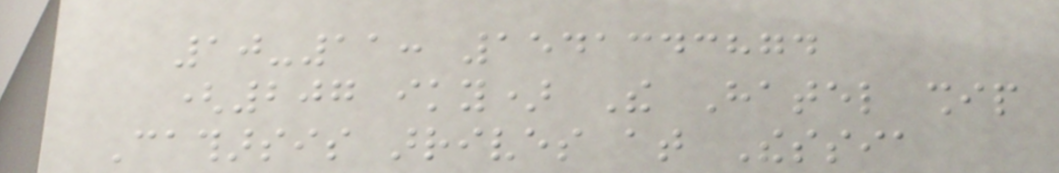10-11: 1541343874
(207 iky) The Hatel ship
Catharsis arrives at Thessia
